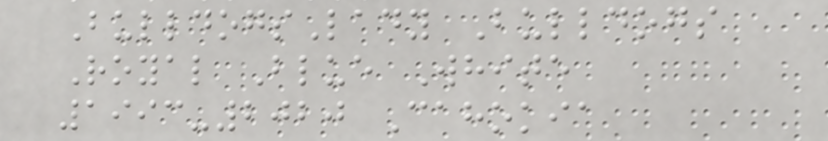BulldogsLady Bulldogs
Royal Blue White
1993-2020 Cahokia
